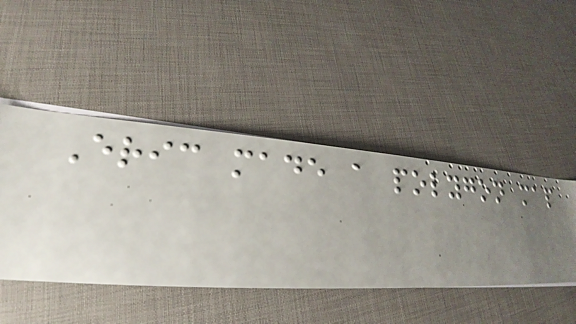Eric made a polygon map
